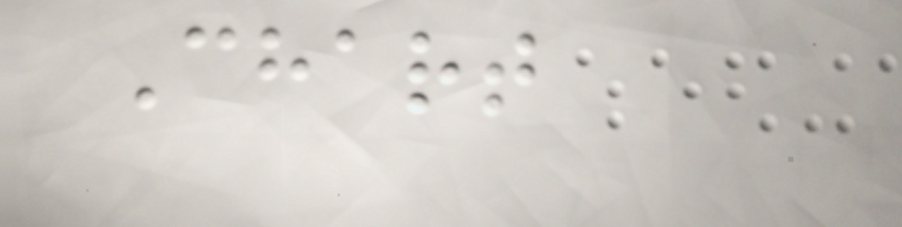Chart
